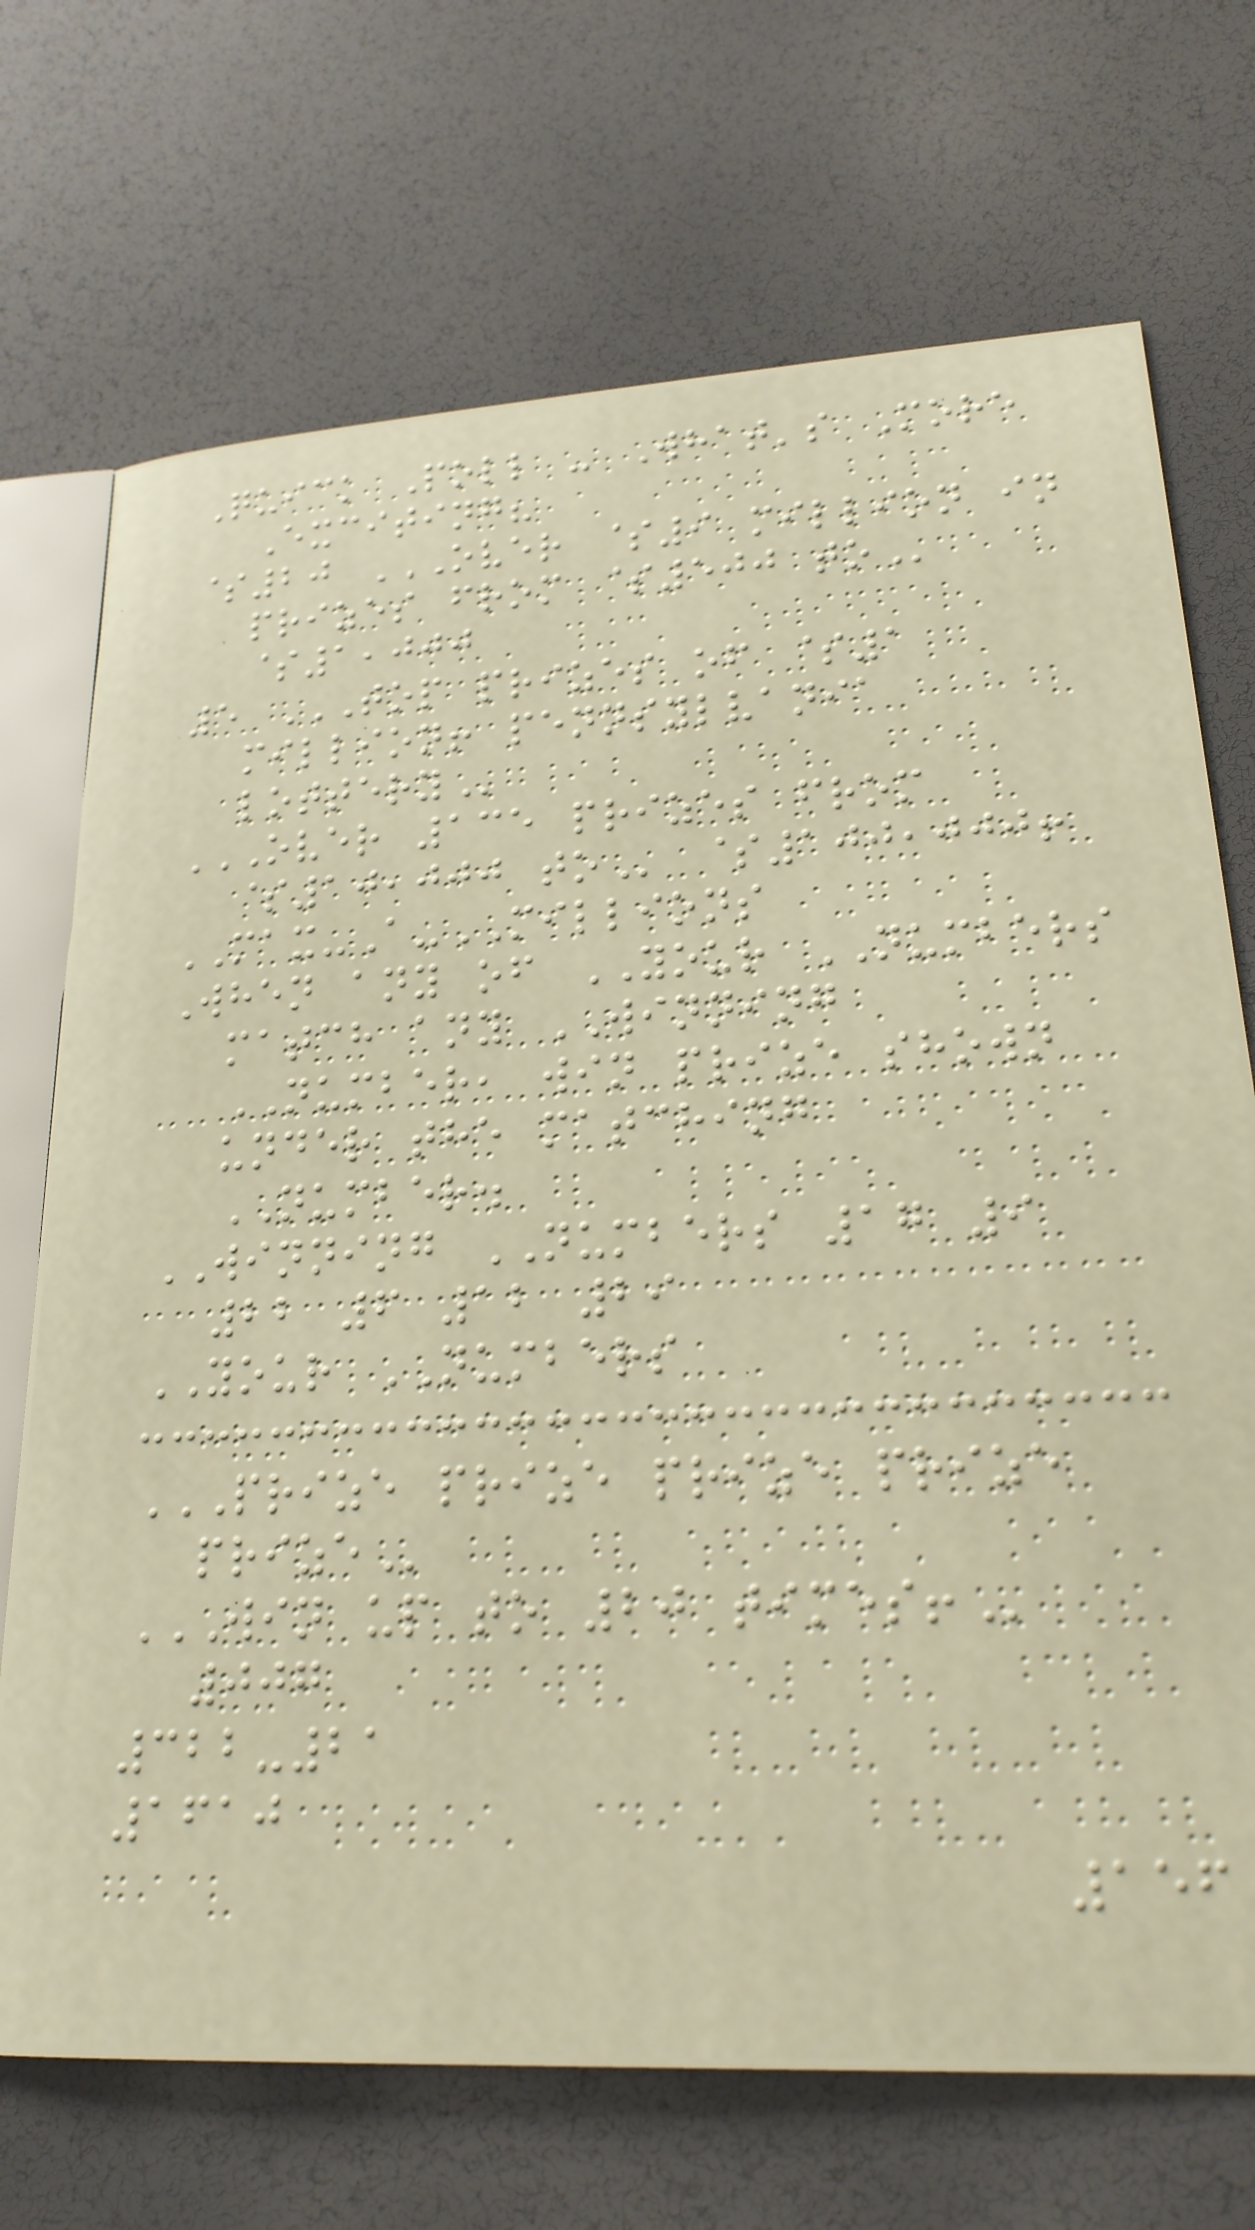Quick Poll - What's More
Exciting?
$20 OVER $9 MILLION IN
PRIZES FROM $500 TO
$1,000
5 TOP PRIZES OF $1
MILLION! PENNSYLVANIA
LOTTERY
OVER 135 PRIZES FROM
$10,000 TO $100,000!
MAX-A-MILLIONS
When any of YOUR NUMBERS
match any WINNING
NUMBER, win prize shown
under the matching
NUMBER.
WINNING NUMBERS 17 9
22 6 12 29
YOUR NUMBERS
PRIZE PRIZE PRIZE PRIZE
PRIZE
WIN UP TO 20 TIMES!
007
322-21
1610
156
